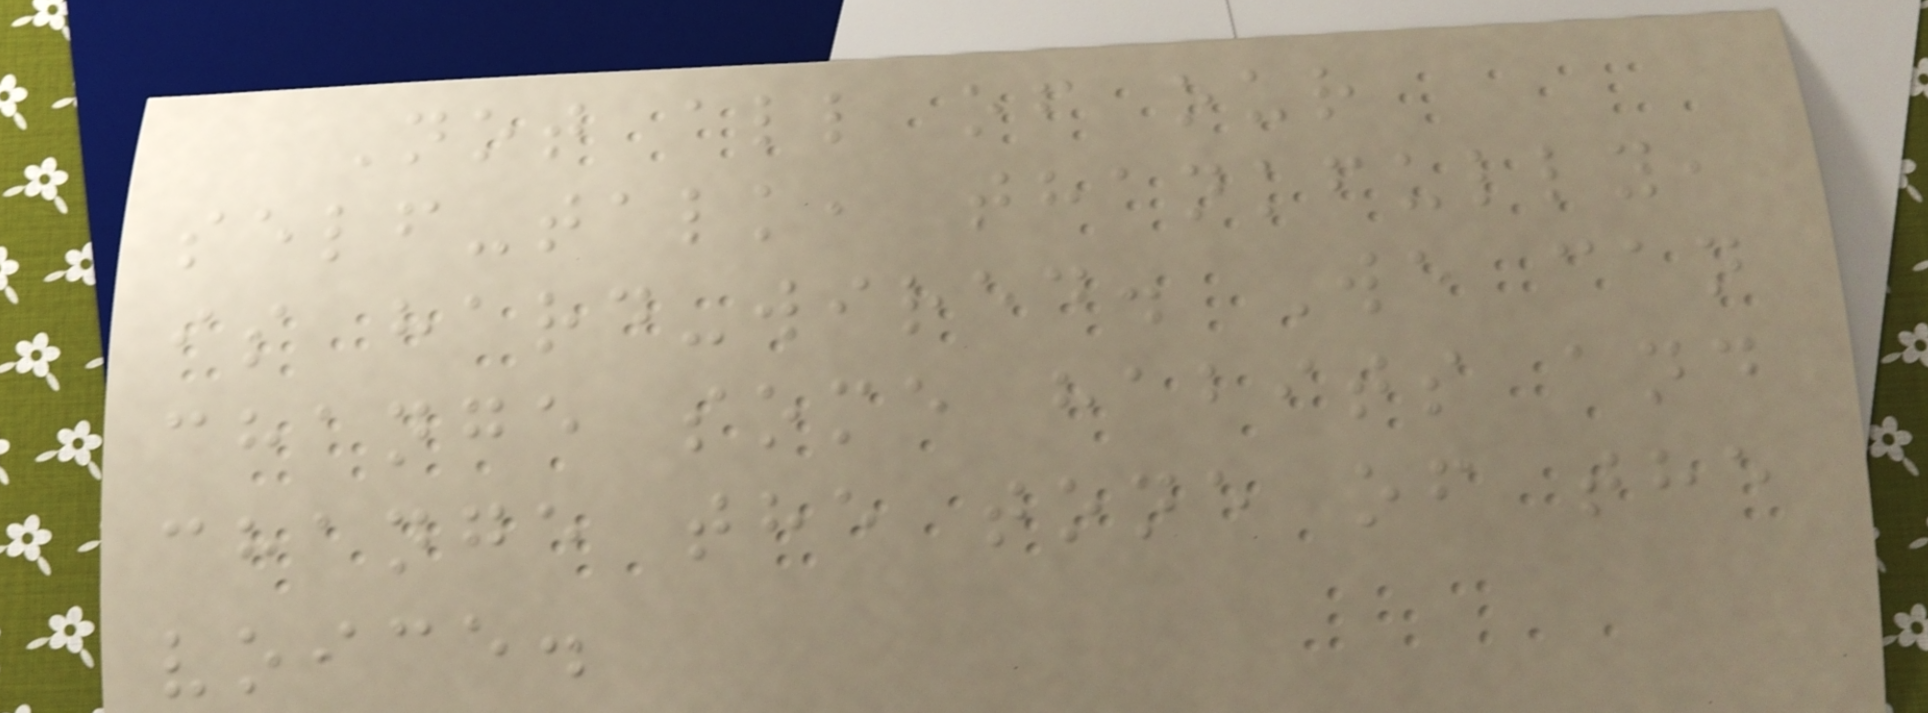Not all of our
self-talk, thankfully,
is hard-wired. We can
change some habits and
change the tone of the
voice.
